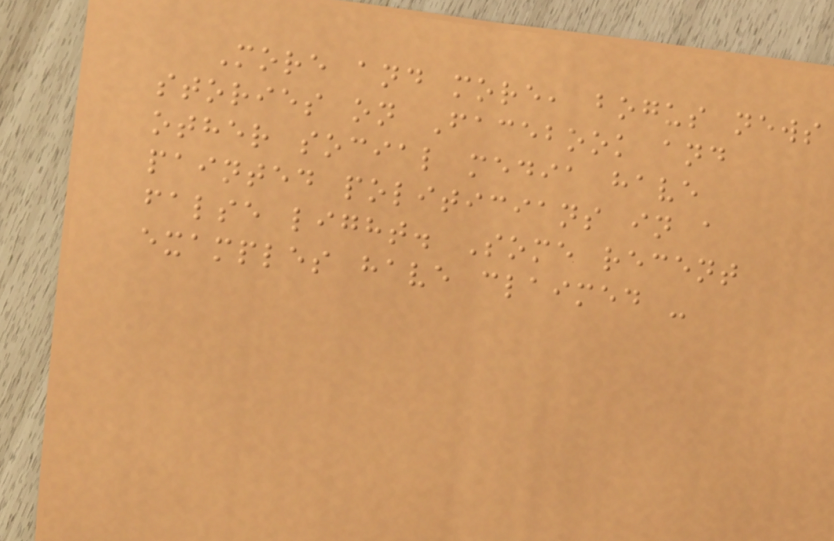More and more, bogus news
stories on Facebook and
other social media have
painted politicians in a
false light. Some recent
examples have claimed -
